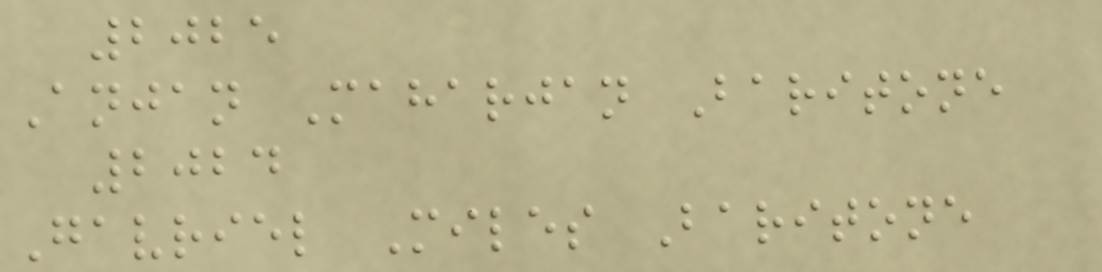2025
Anjan Maharjan Baritone
2024
Gavriel Miles Baritone
